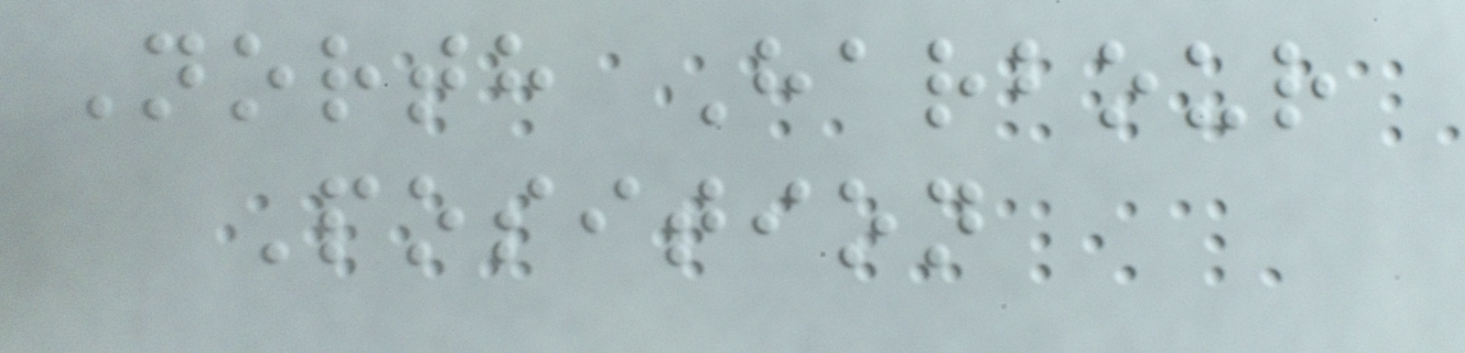North Harbour
Position
